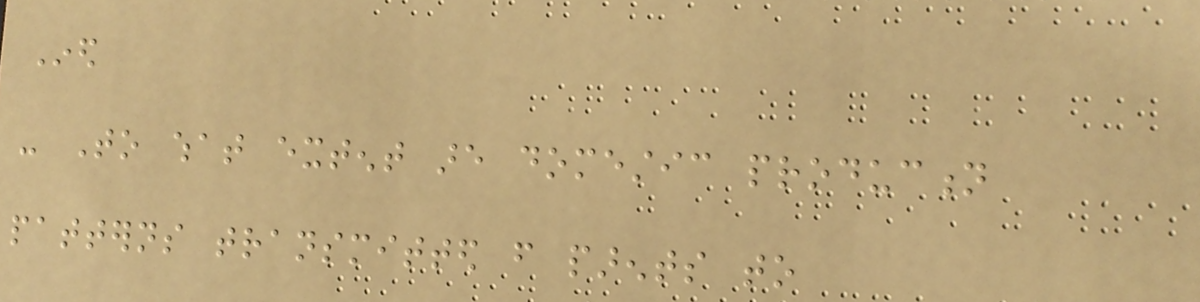Ined
- To what extent are domestic production
patterns transmitted from parents to
